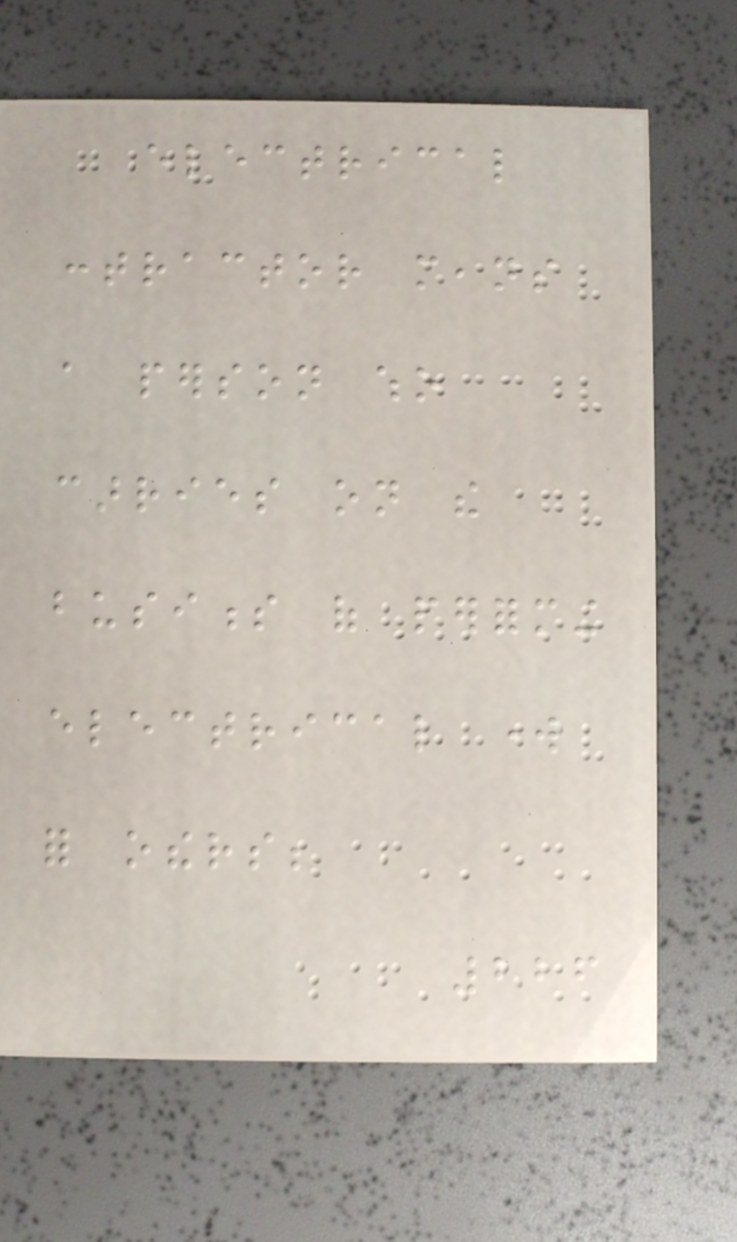electrical
contractor means
a person who
carries on the
business of performing
electrical work
for others;
226
